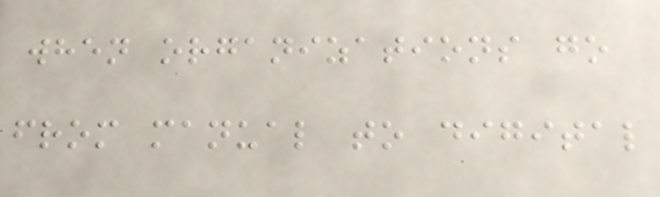when organizations go
from manual to digital
